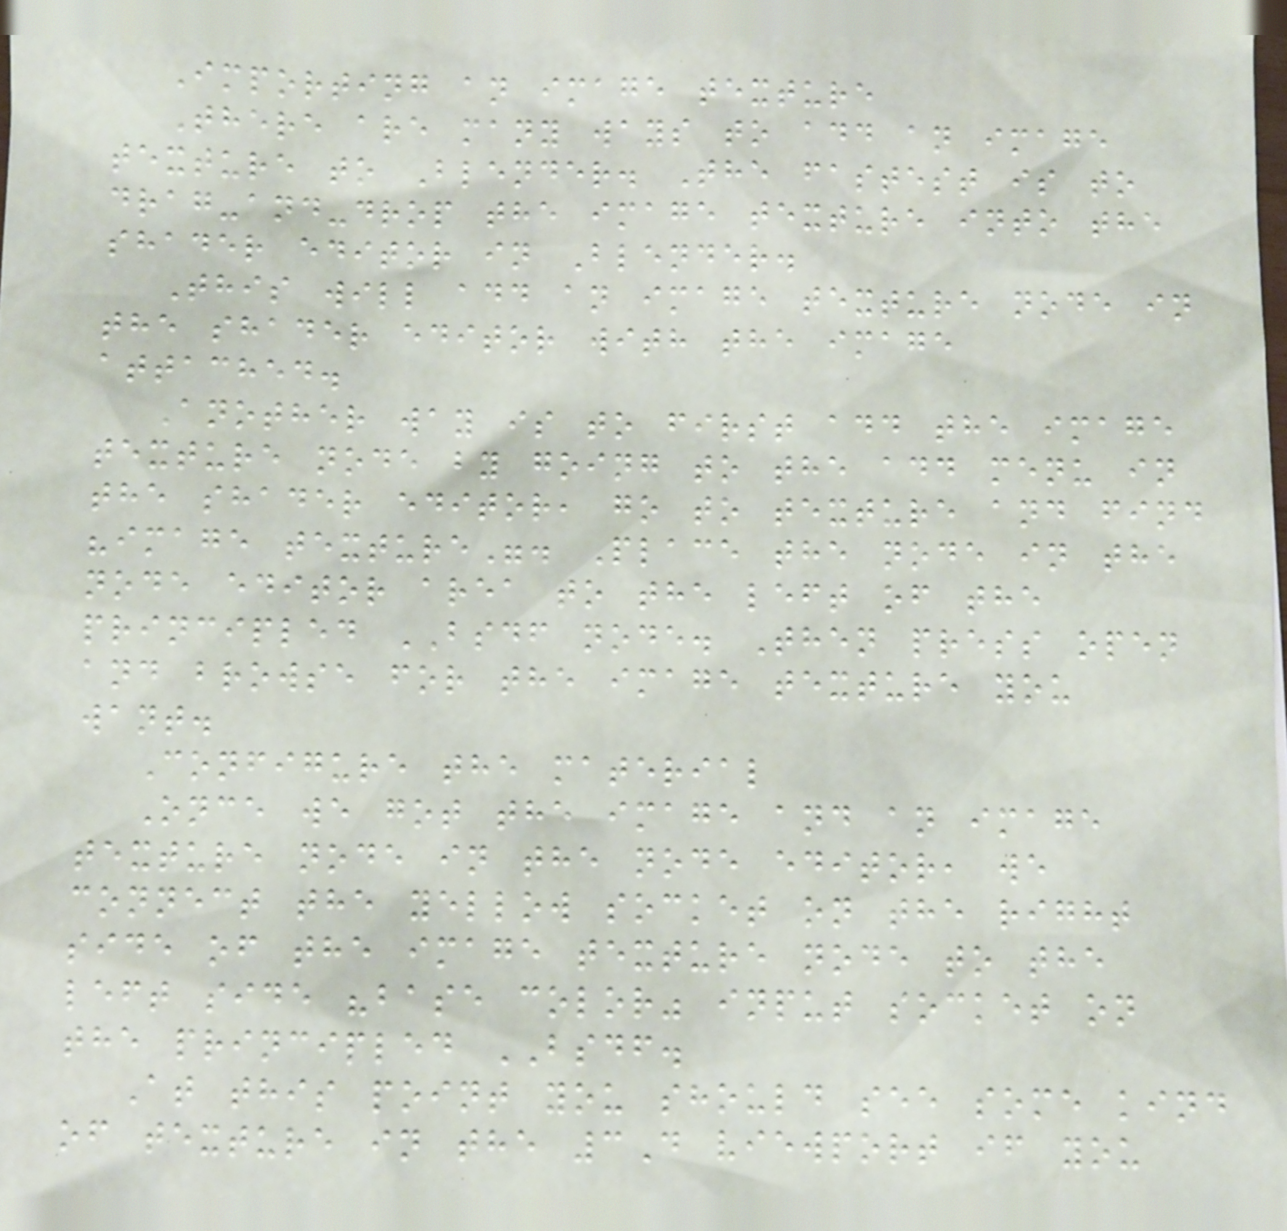Importing an image texture
There are many ways to add an image
texture to Blender. The fastest is to
drag-and-drop the image texture into the
shader editor in Blender.
This will add an image texture node in
the shader editor with the image
attached.
Another way is to first add the image
texture node by going to the add menu in
the shader editor, go to texture and find
"image texture". Place the node in the
node editor area to the left of the
principled BSDF node. Then press open
and browse for the image texture you
want.
Configure the material
Once we got the image and an image
texture node in the node editor, we
connect the yellow socket on the right
side of the image texture node to the
left side "base color" input socket on
the principled BSDF.
At this point you should see some kind
of texture in the 3D viewport if you
